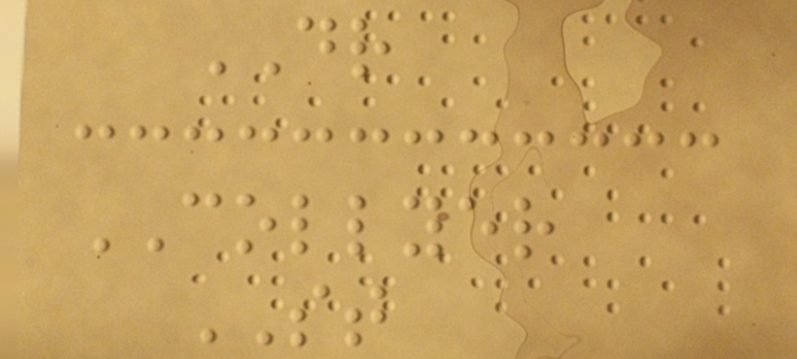DR
COLLYER
ST
